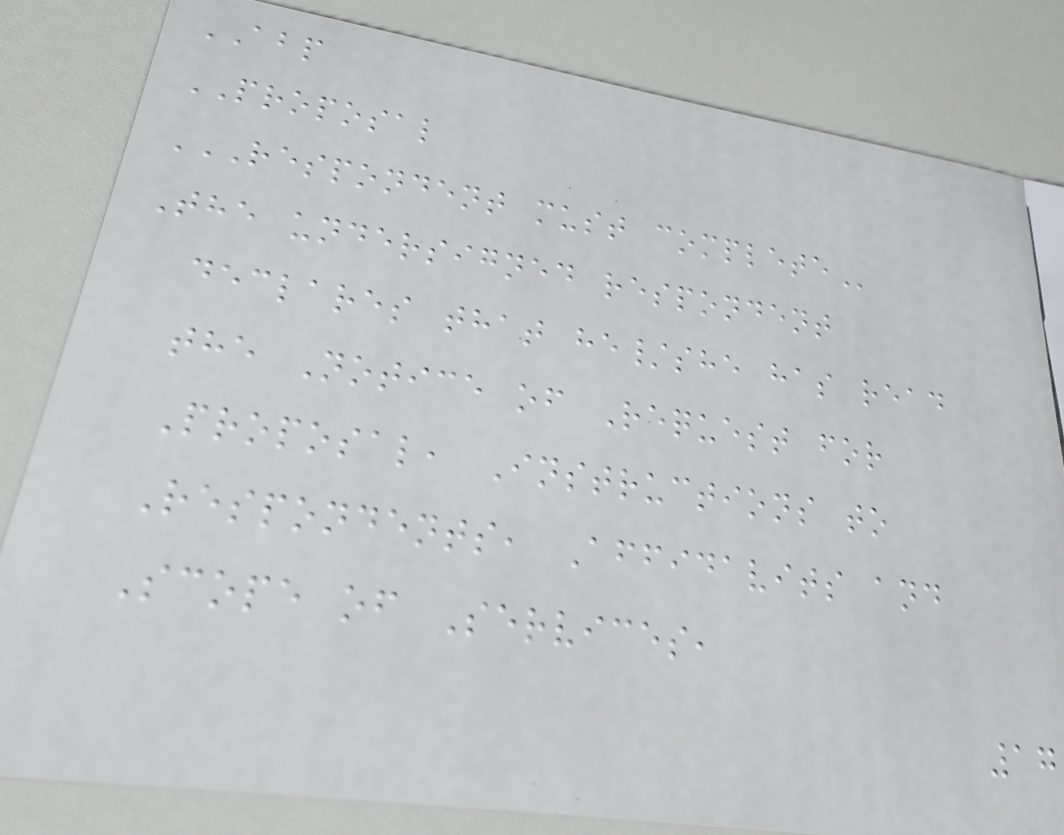ABP
PROPOSAL
RESPONDENT MUST COMPLETE
The undersigned respondent
declares that he/she has read
the Notice of Request for
Proposal, Instructions to
Respondents, Affidavits and
Scope of Services,
17
